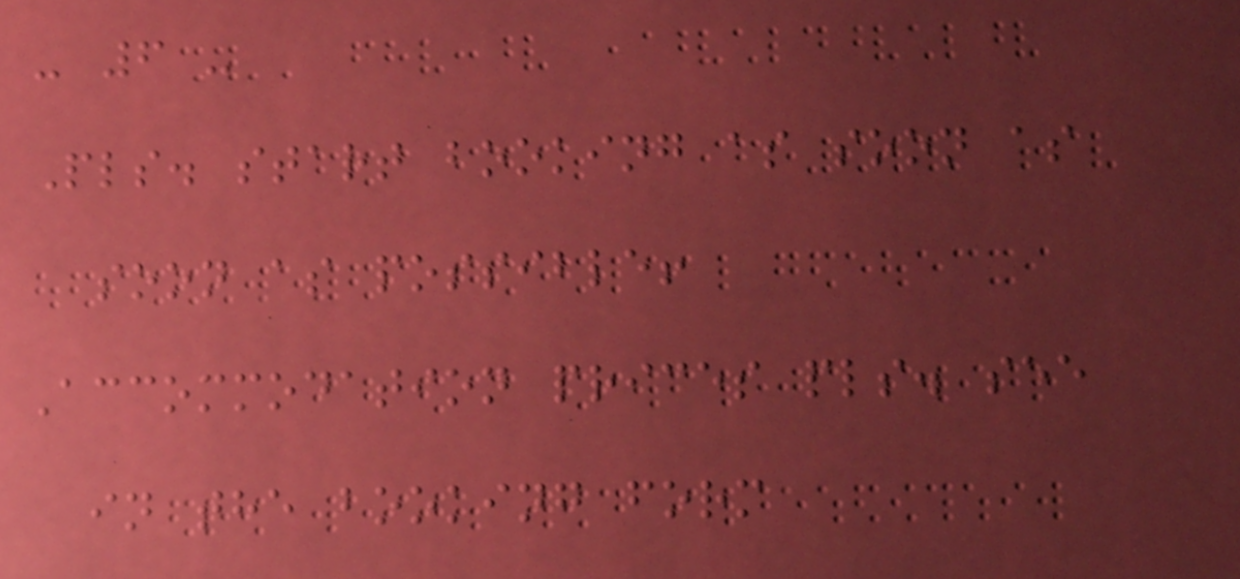- 6 -
Pls. start booking as soon as
soon as possible!
Accommodation prices pls. see
in the booking form
